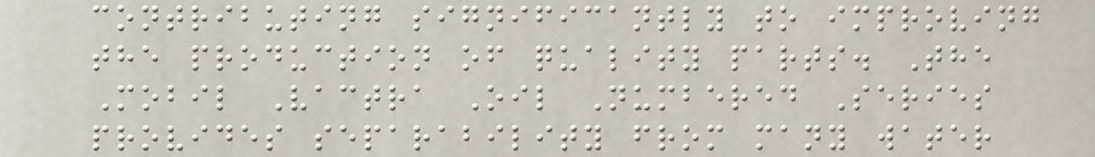contributing significantly to improving
the production of quality parts. The
Mobil Vactra Oil Numbered Series
provides separability from many water
